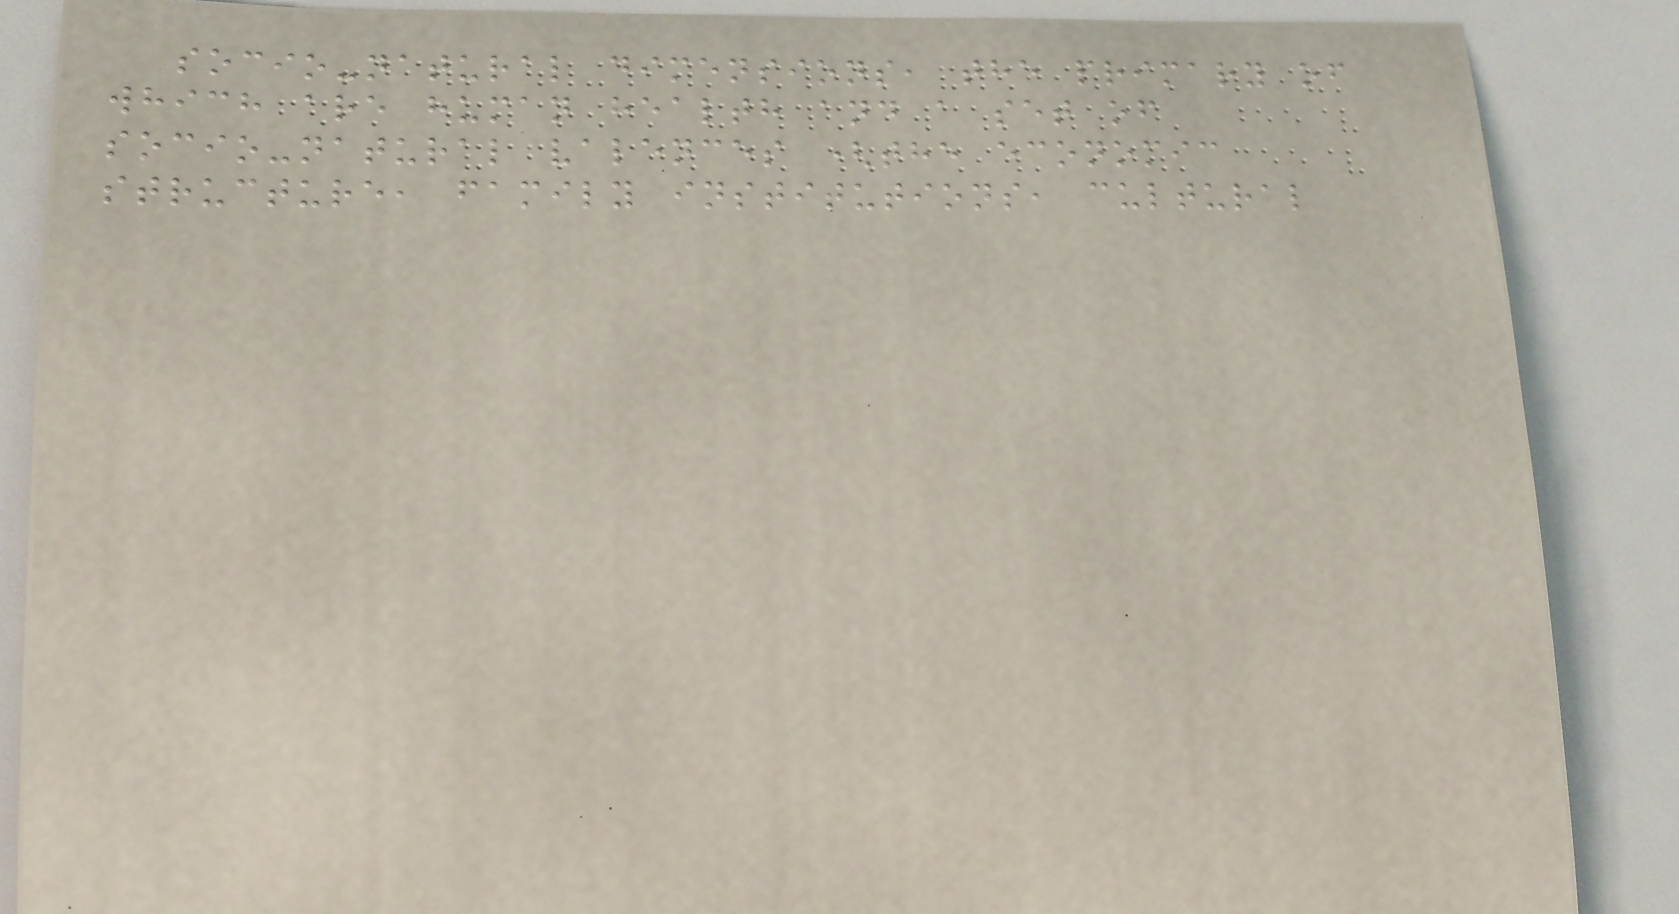socio-natural dimensions, the primary of
which are human health and a set of
socio-natural valences (the economic
structure, family institutions, cultural
